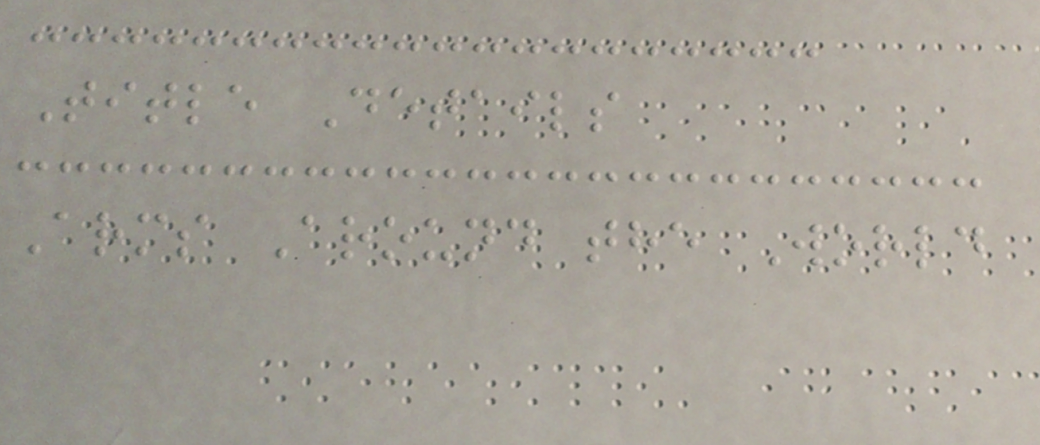Title Details
Arms Around the World
